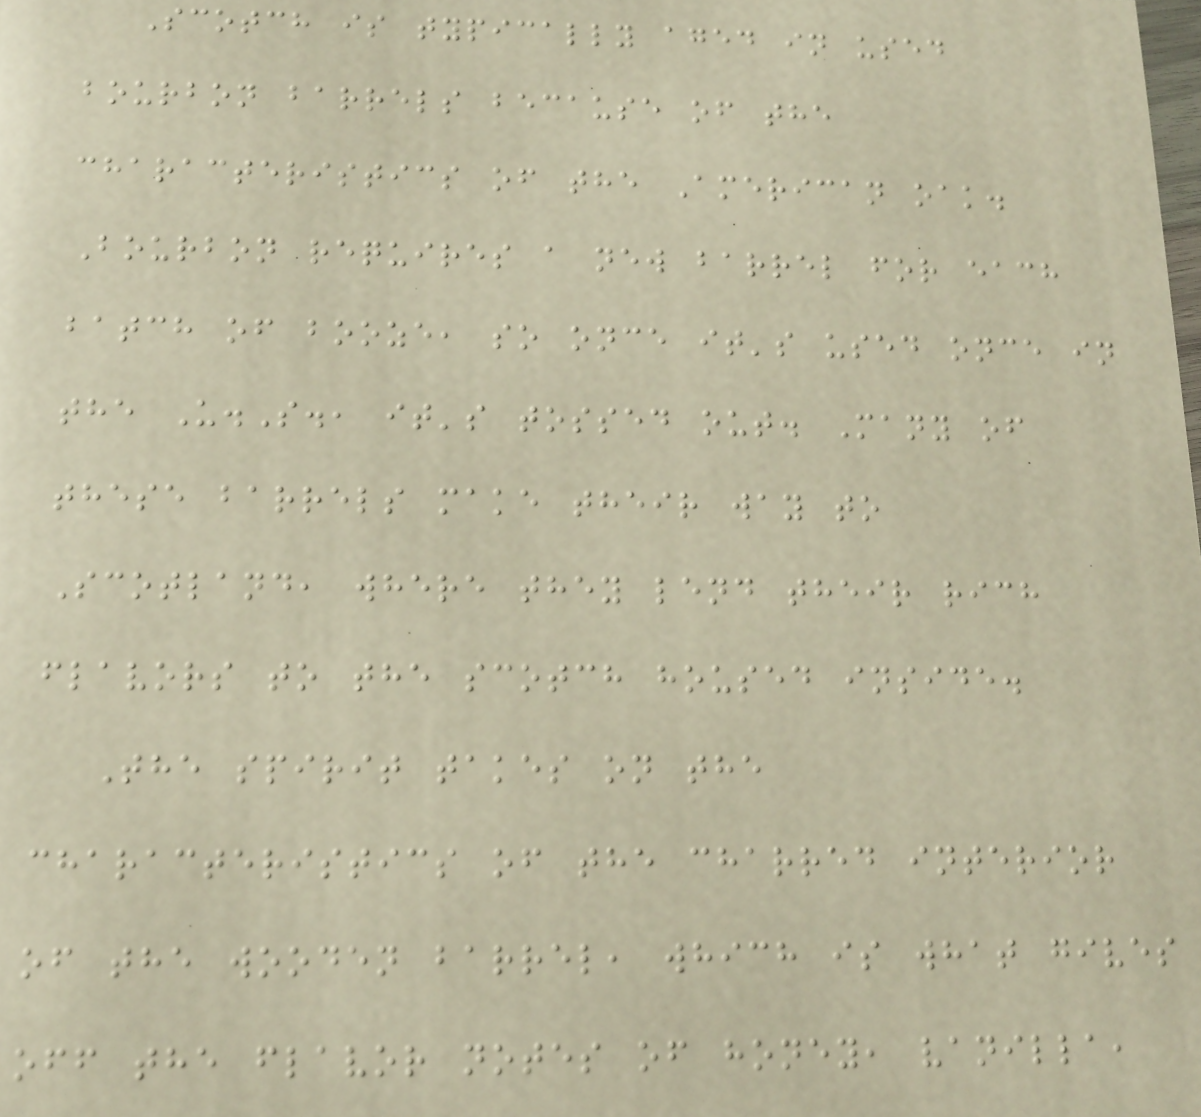Scotch is typically aged in used
bourbon barrels because of the
characteristics of the American oak.
Bourbon requires a new barrel for each
batch of booze, so once it's used once in
the U.S., it's tossed out. Many of
these barrels make their way to
Scotland, where they lend their rich
flavors to the scotch housed inside.
The spirit takes on the
characteristics of the charred interior
of the wooden barrel, which is what gives
off the flavor notes of honey, vanilla,
